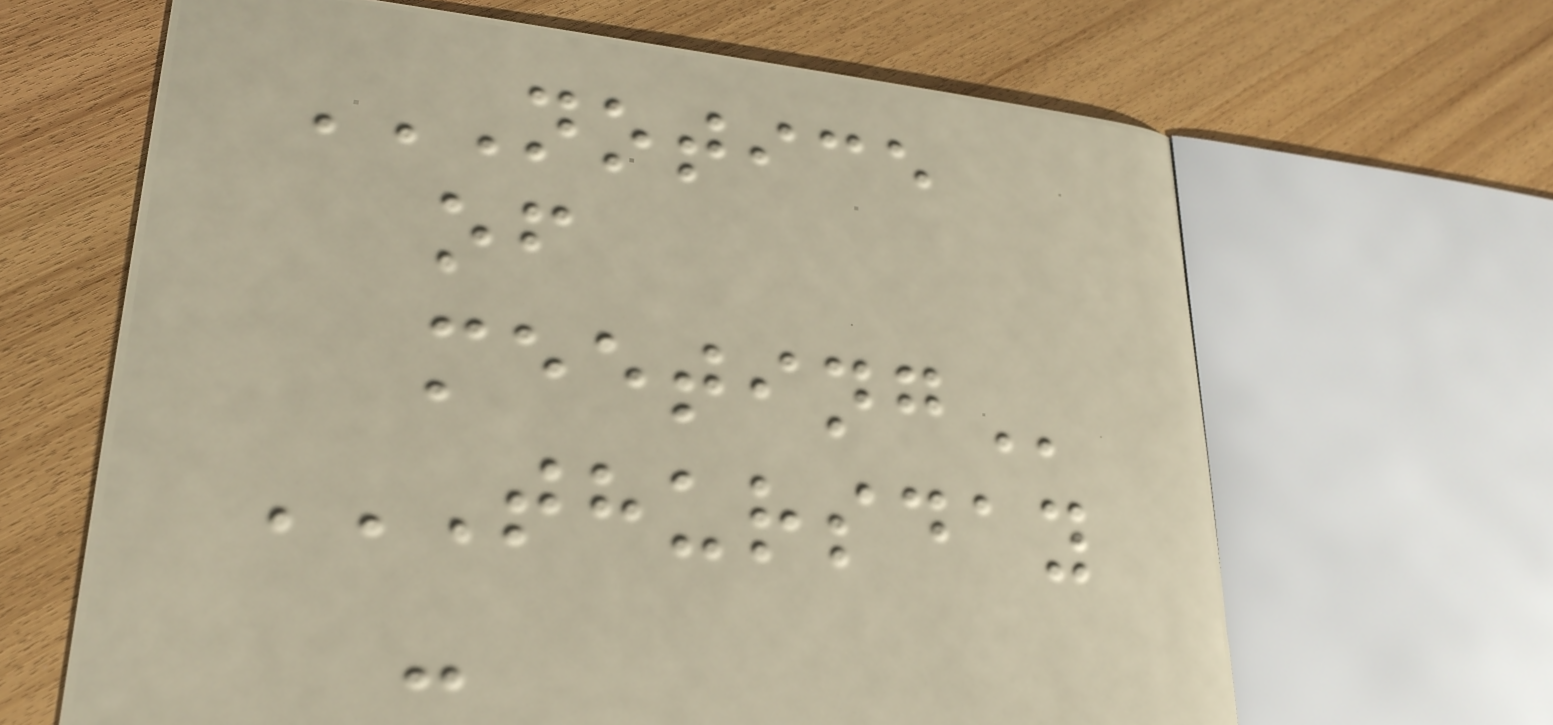NOTICE
OF
MEETING
THURSDAY
-
